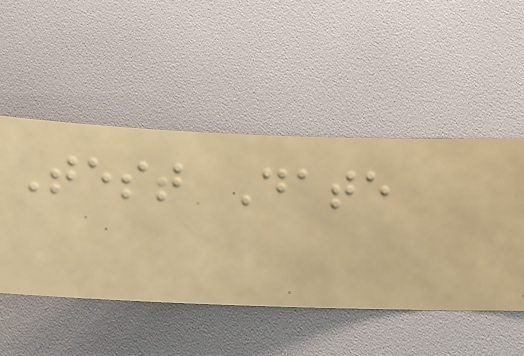Test Date
